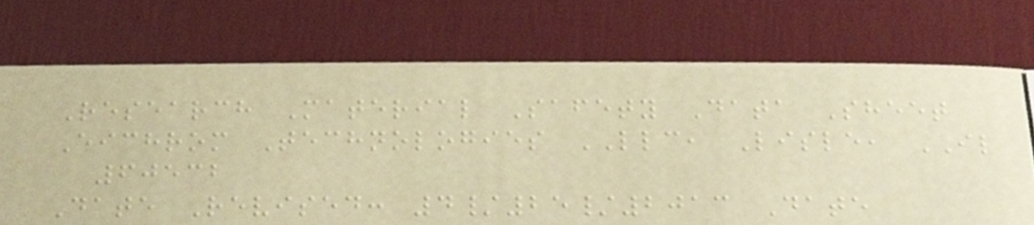Research Material Safety Data Sheet
Eichrom Technologies LLC, Lisle, IL
60532
Date Revised: 4/25/2013 Date
